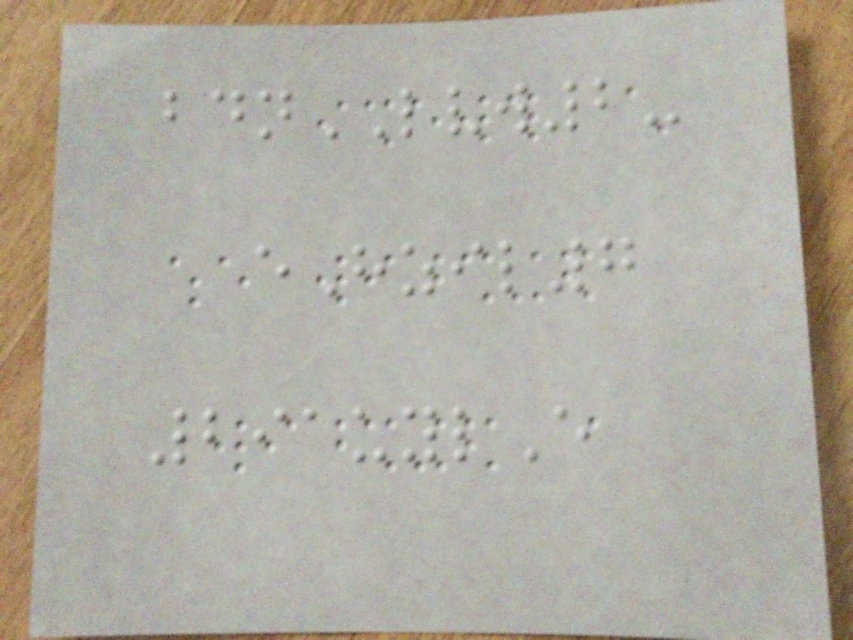bdnLVW2-
eHzil7
291uylE
